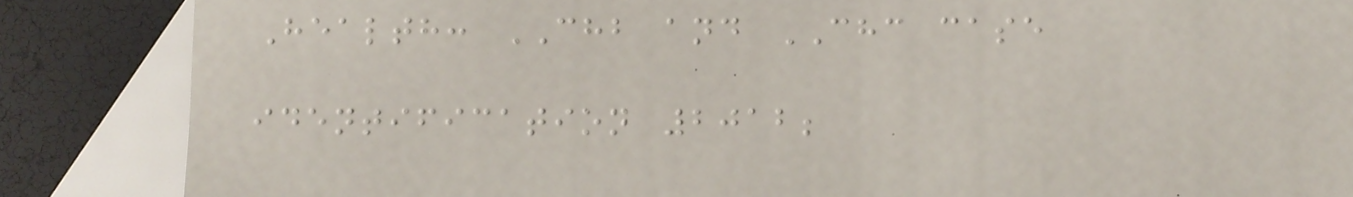Health: CHB and CHC case
identification 2012;
